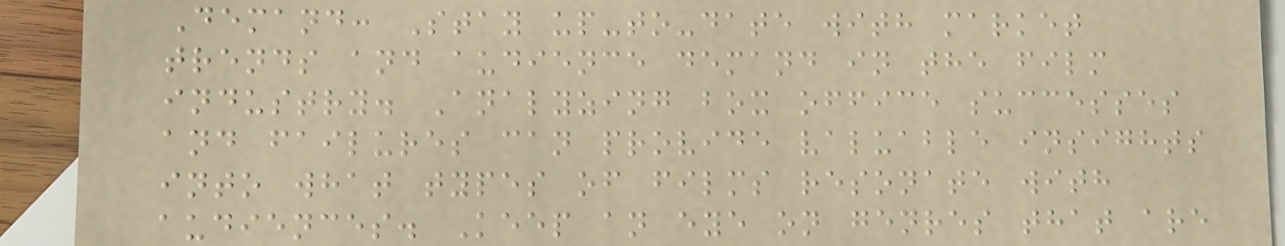Demand: Stay up-to-date with market
trends and audience demand in the film
industry. Analyzing box office successes
and failures can provide valuable insights
into what types of films resonate with
audiences. Keep an eye on genres that are
